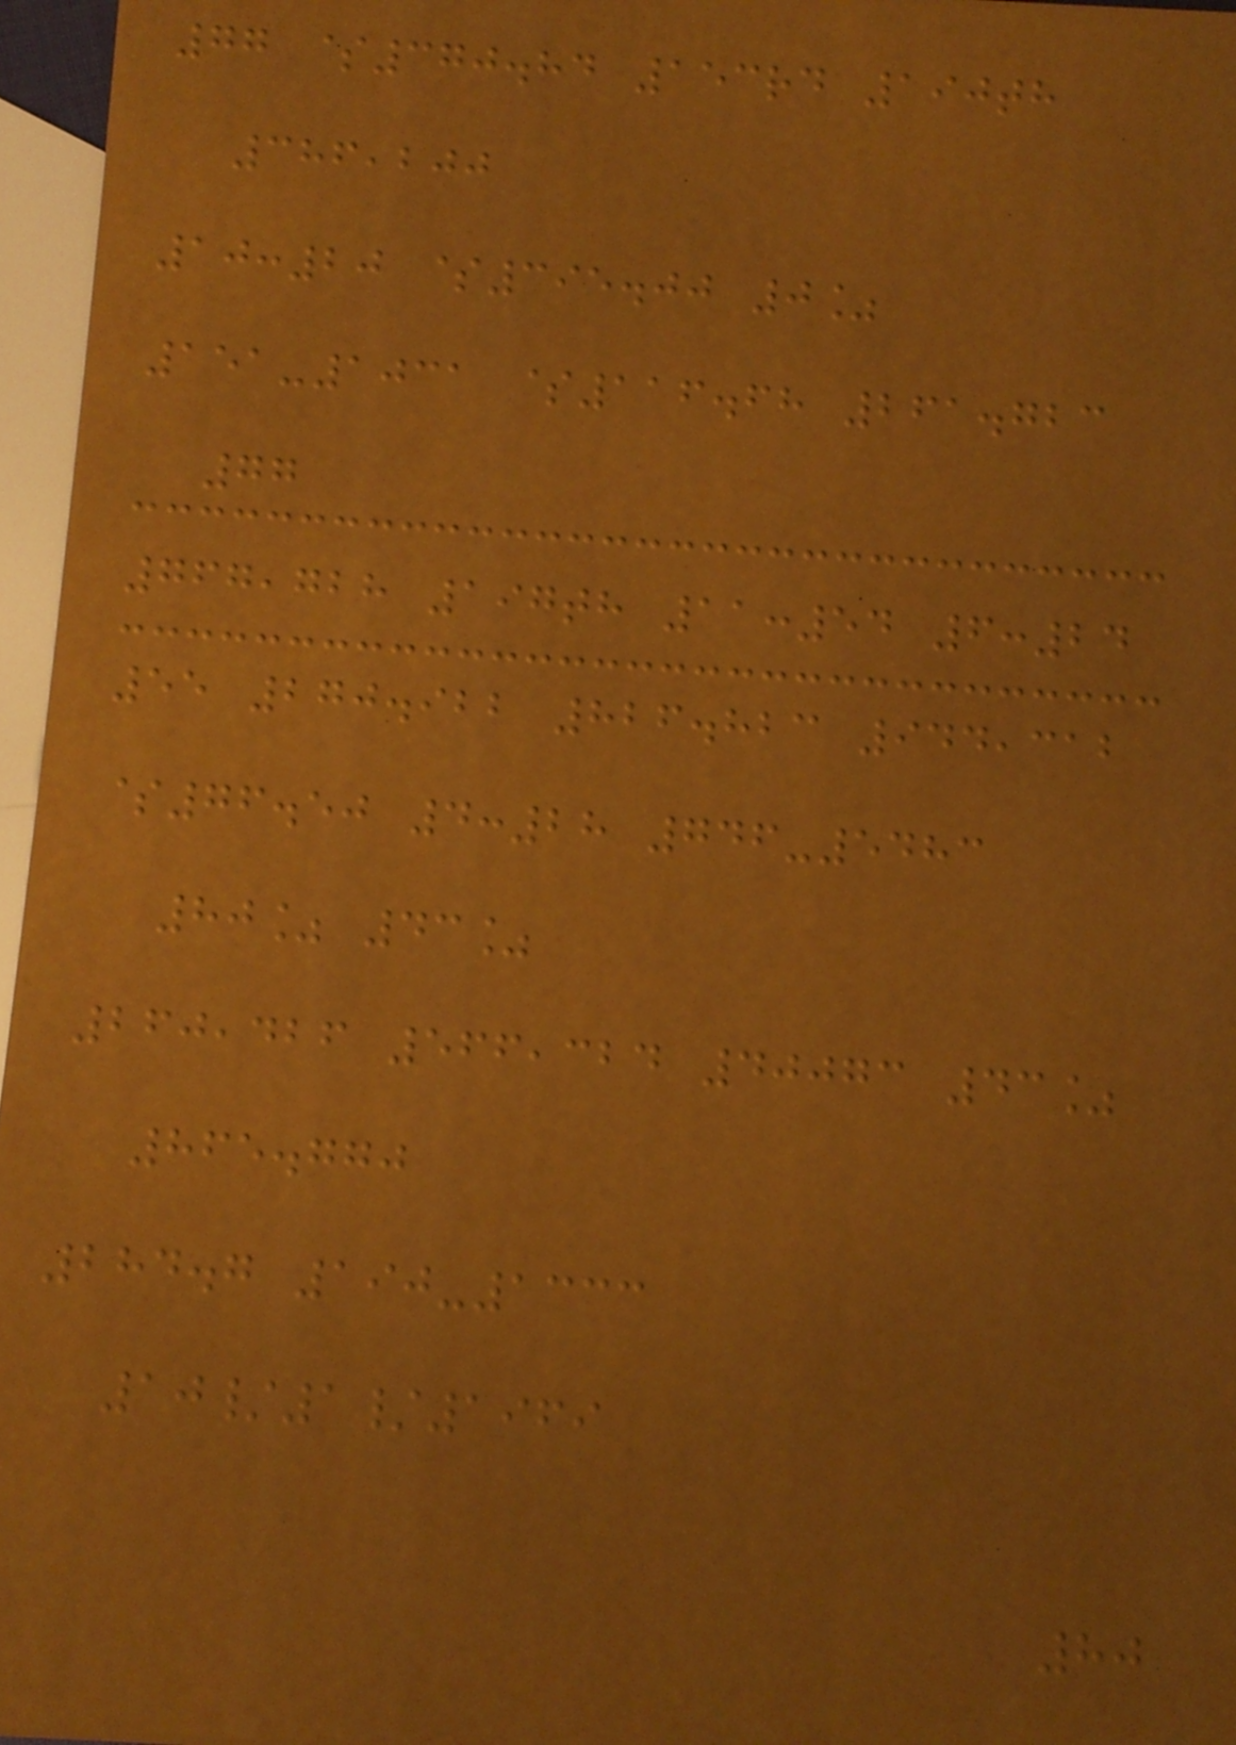77 $370.84 153rd 190th
386,200
10:20 $395.00 0%
151-1031 $116.68 261.723
77
767,728 197th 11:54 6:24
55 270.922 826.823 944,312
$76.50 4:28 746-5483
80% 43%
260,426 566,324 40073 43%
865.770
284.7 190-1333
10/1/1969
80
